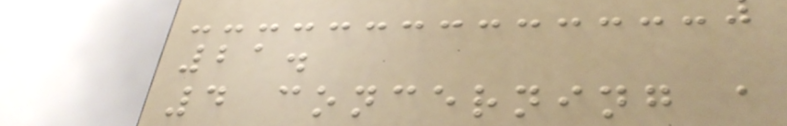21.
4 concerning a
